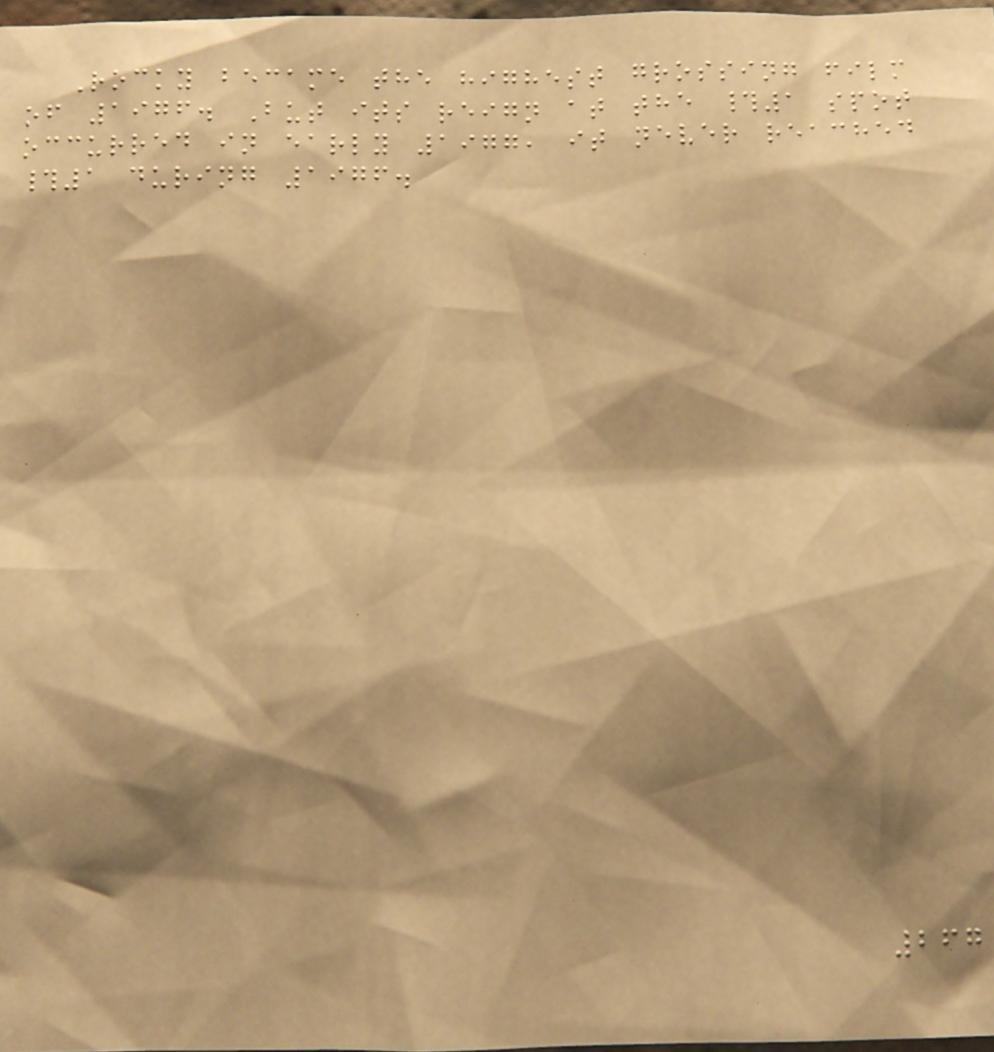Rocky became the highest grossing film
of 1976. But its reign at the #1 spot
occurred in early 1977, it never reached
#1 during 1976.
267
